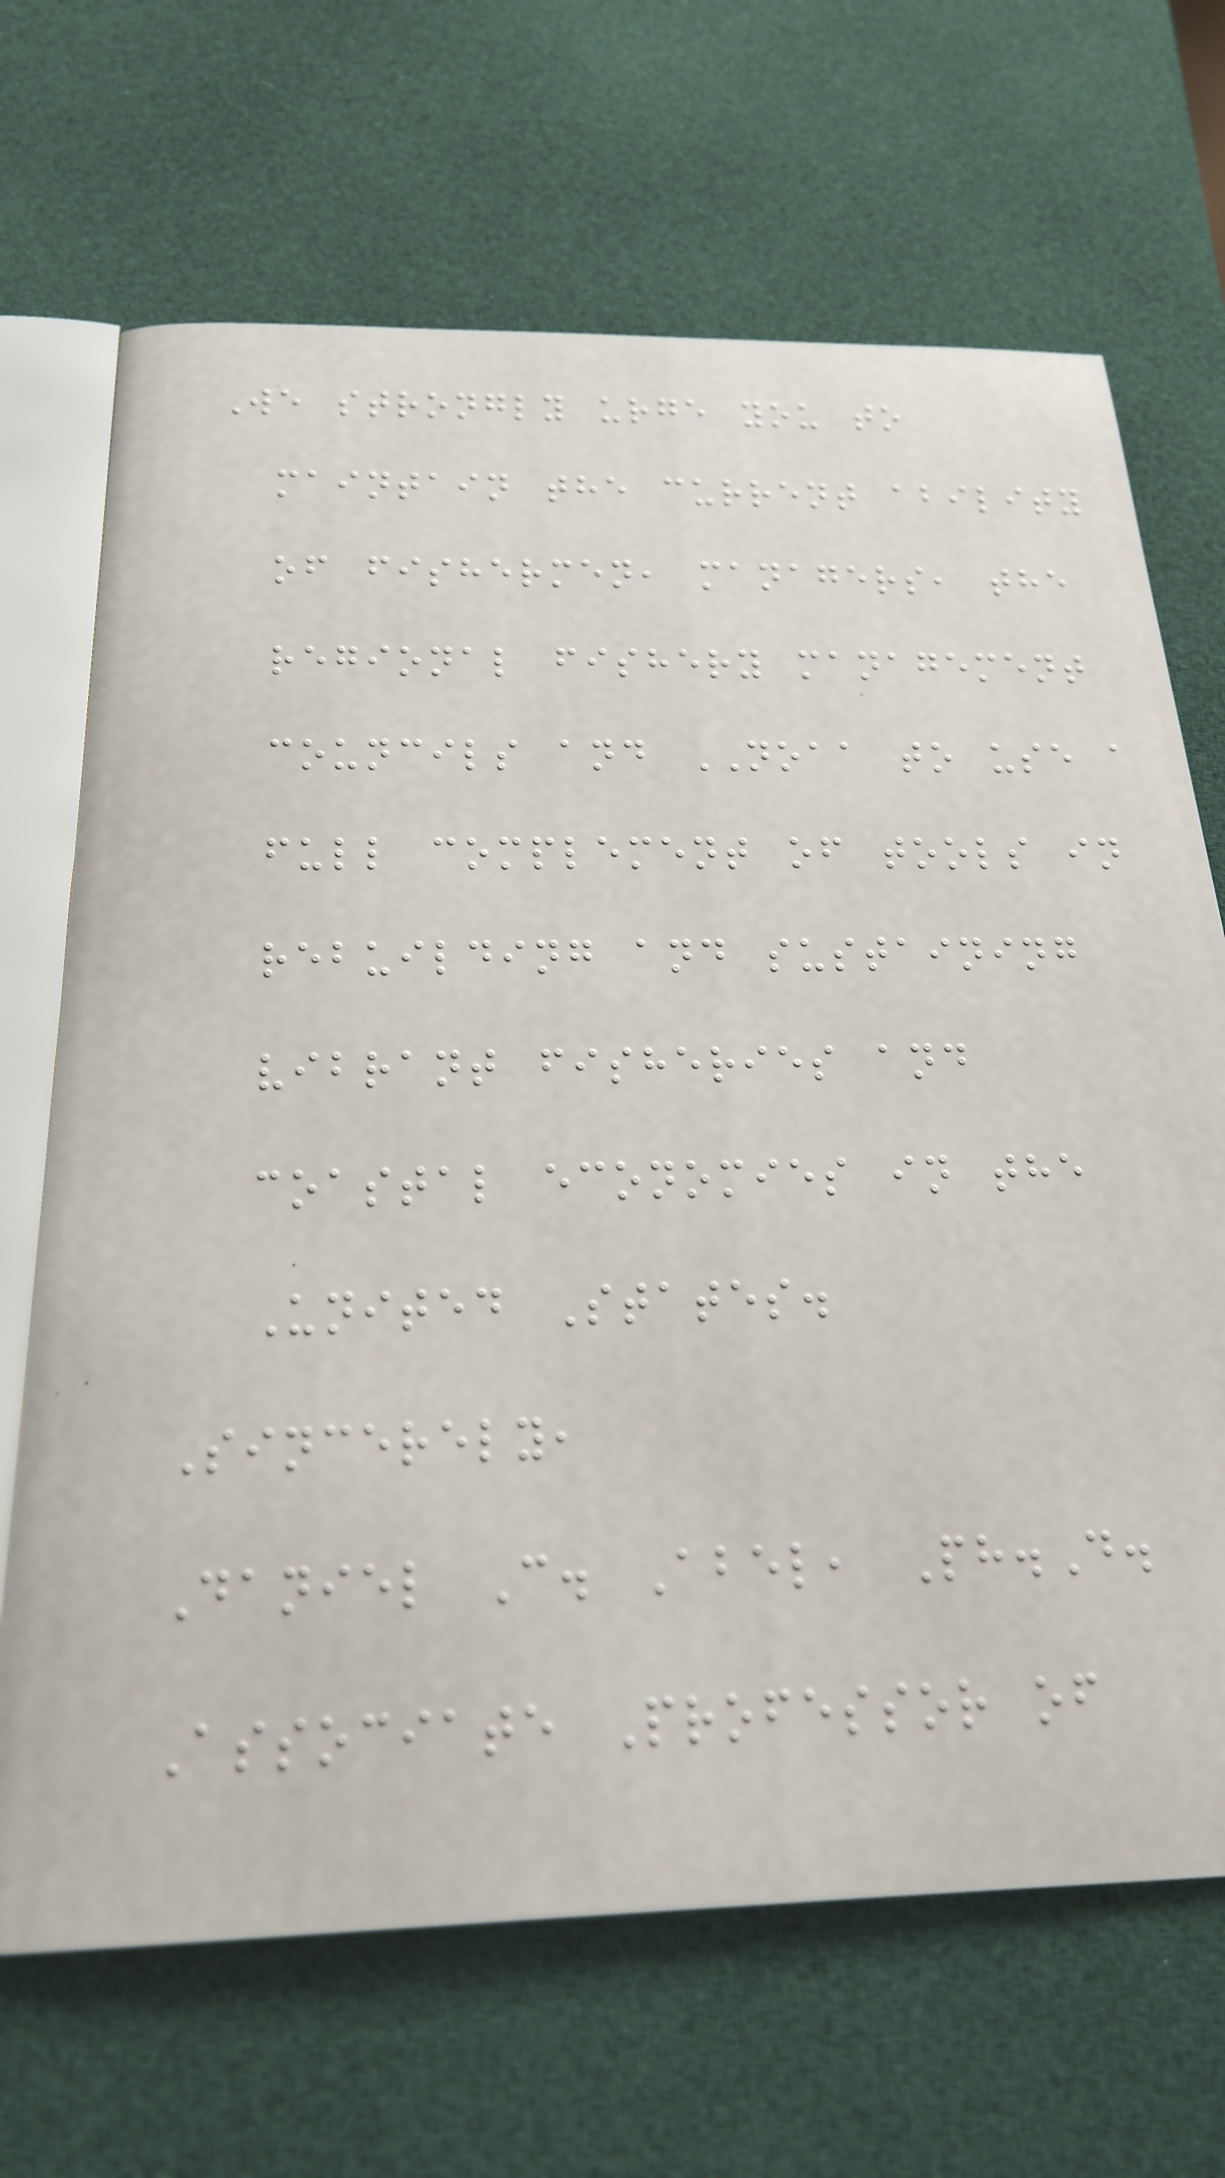We strongly urge you to
maintain the current ability
of fishermen, managers, the
regional fishery management
councils and NOAA to use a
full complement of tools in
rebuilding and sustaining
vibrant fisheries and
coastal economies in the
United States.
Sincerely,
Daniel C. Abel, Ph.D.
Associate Professor of
